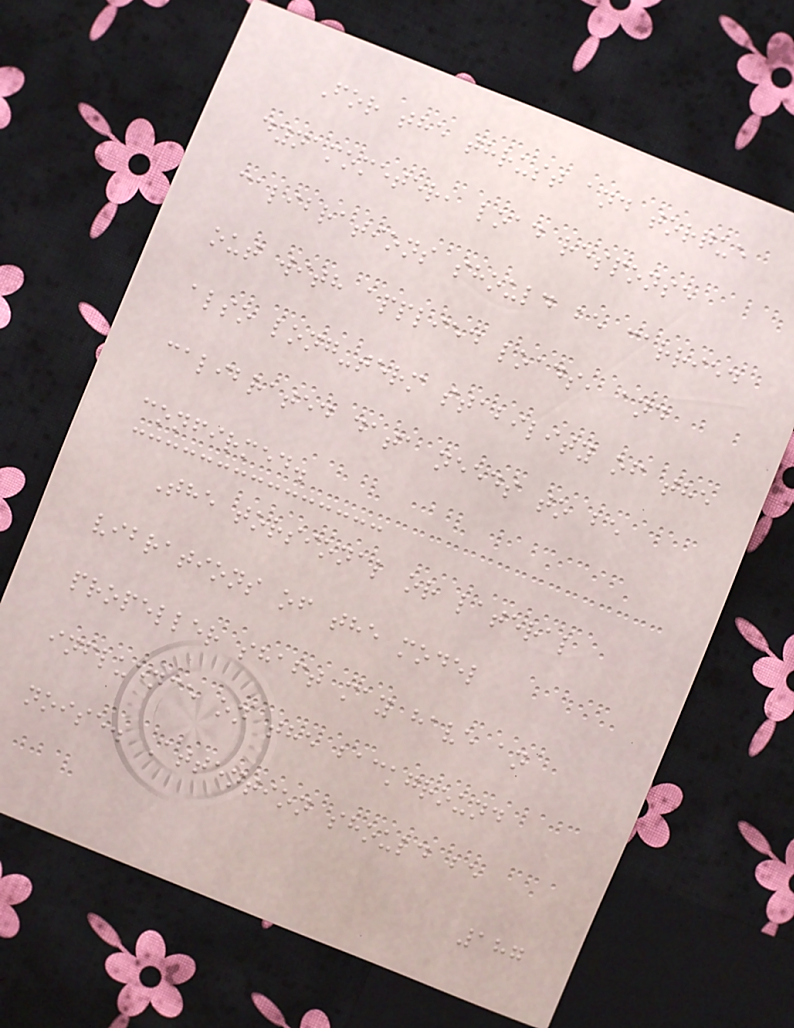For the thrust and torque
dynamometer, load response
calibrations should be carried
out with applied loads, and
also long-term stability of the
calibrated data needs to be
confirmed.
The torsional or lateral
vibrations of the model
propeller shaft may have an
influence on the background
noise. Attention should be
187
